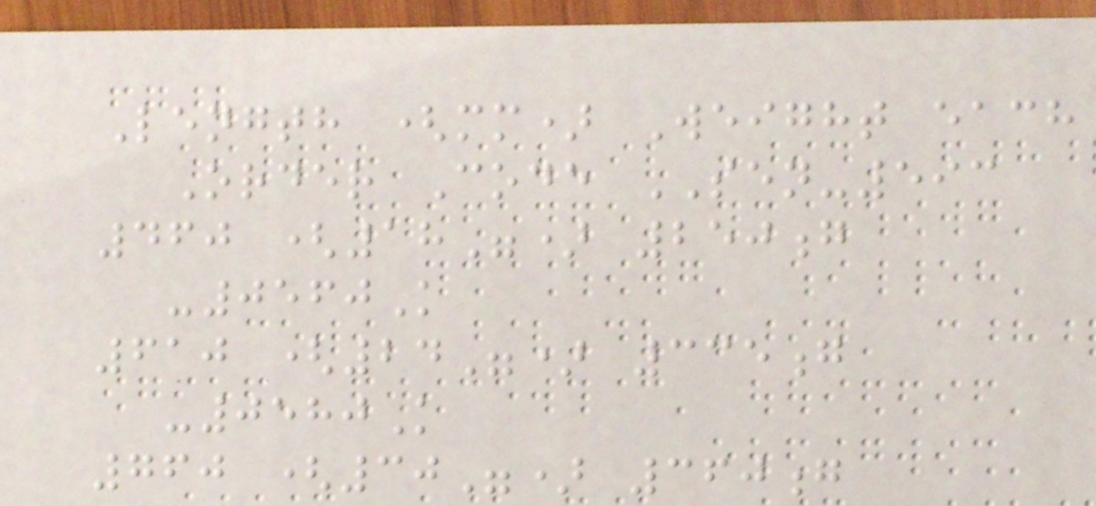Length (mm) Weight each
Order Code SEN-593
460 (18") 250g
-0560K
610 (24") 335g
-0580K
760 (30") 360g
